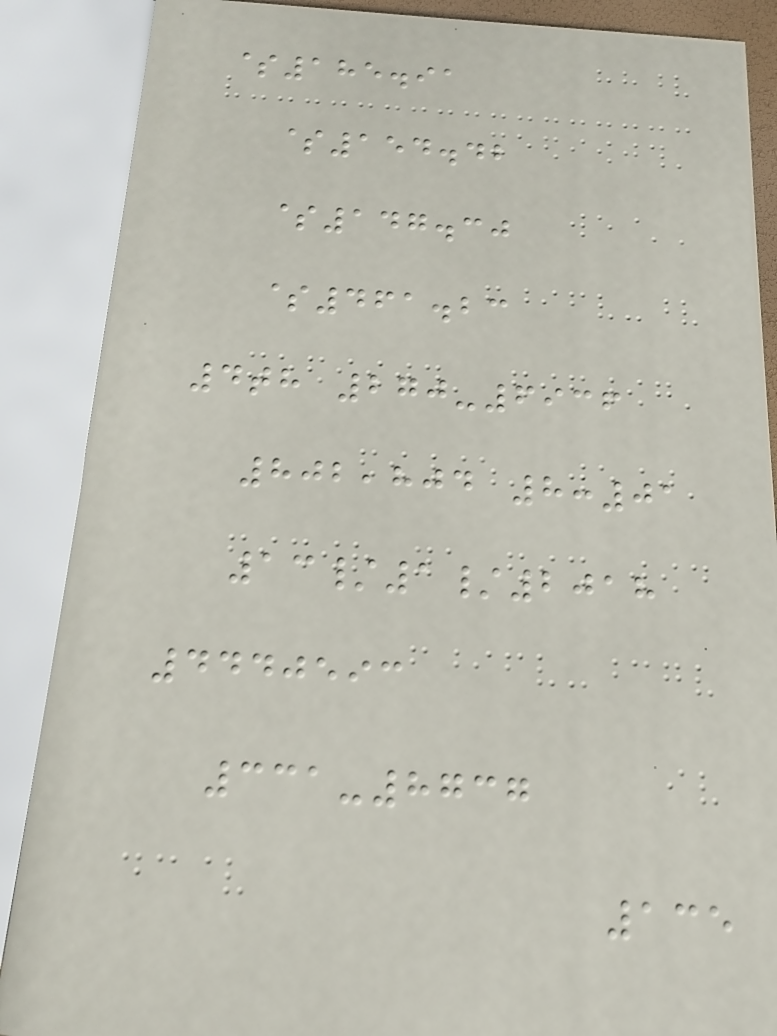$185.91
$154.42
$147.30
$461.23
4th 270-6936
802,804 8:01
13/1/2018
4440593
331-8737
135
